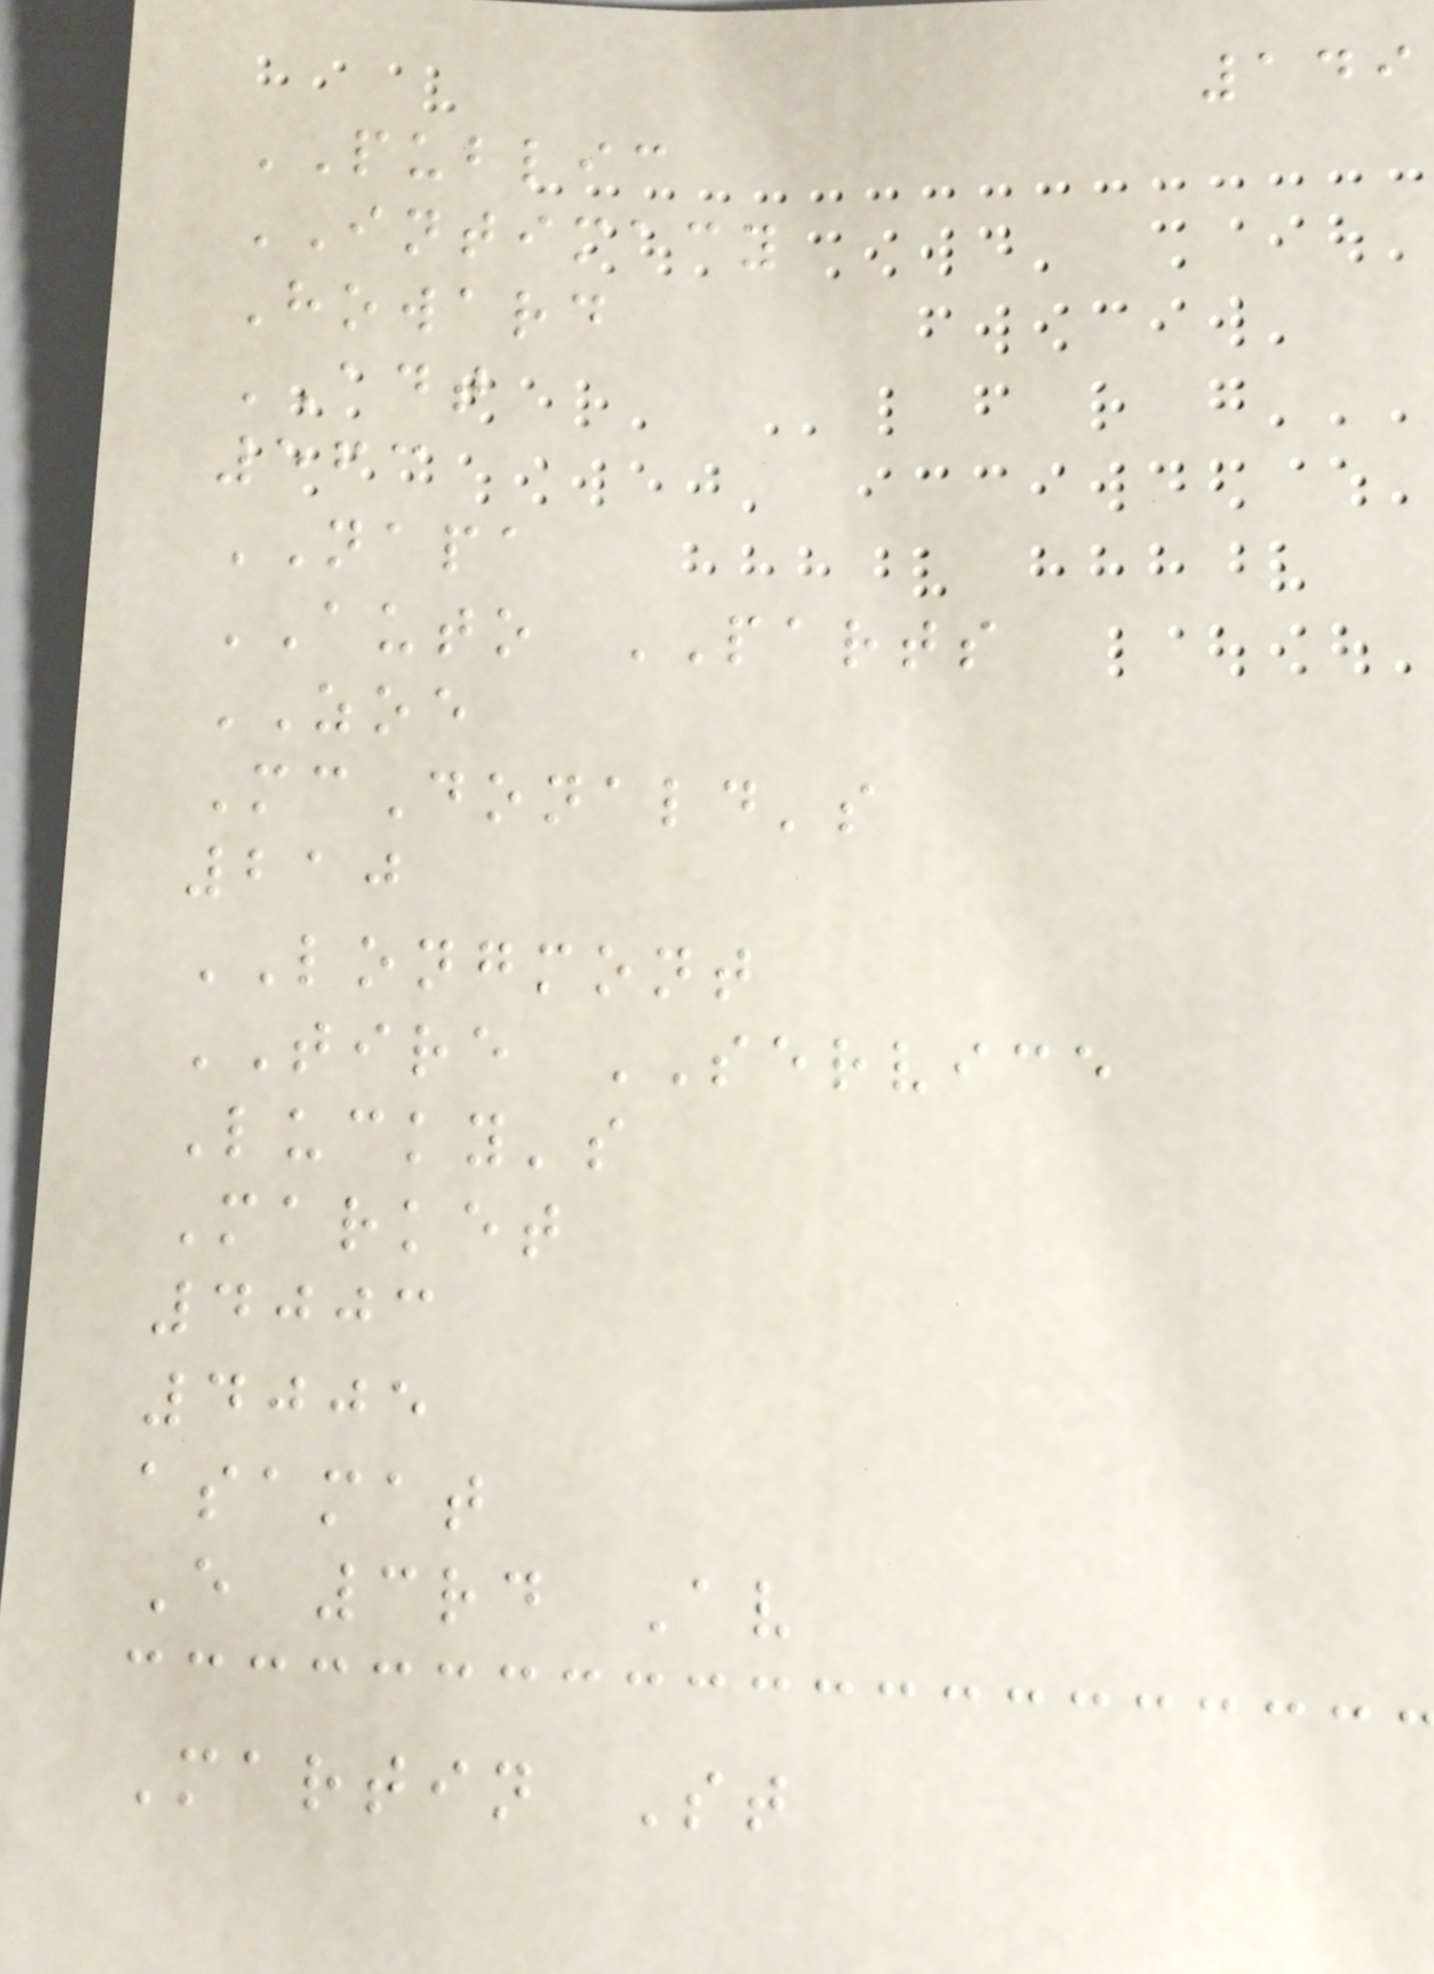149
PUBLIC
INTIMACY
Howard
ADT
563
NAPA
AUTO PARTS
ZOE
McDonald's
210
LONGMONT
TIRE SERVICE
Lucky's
Market
4003
4005
asamat
E 3rd Av
Martin St
